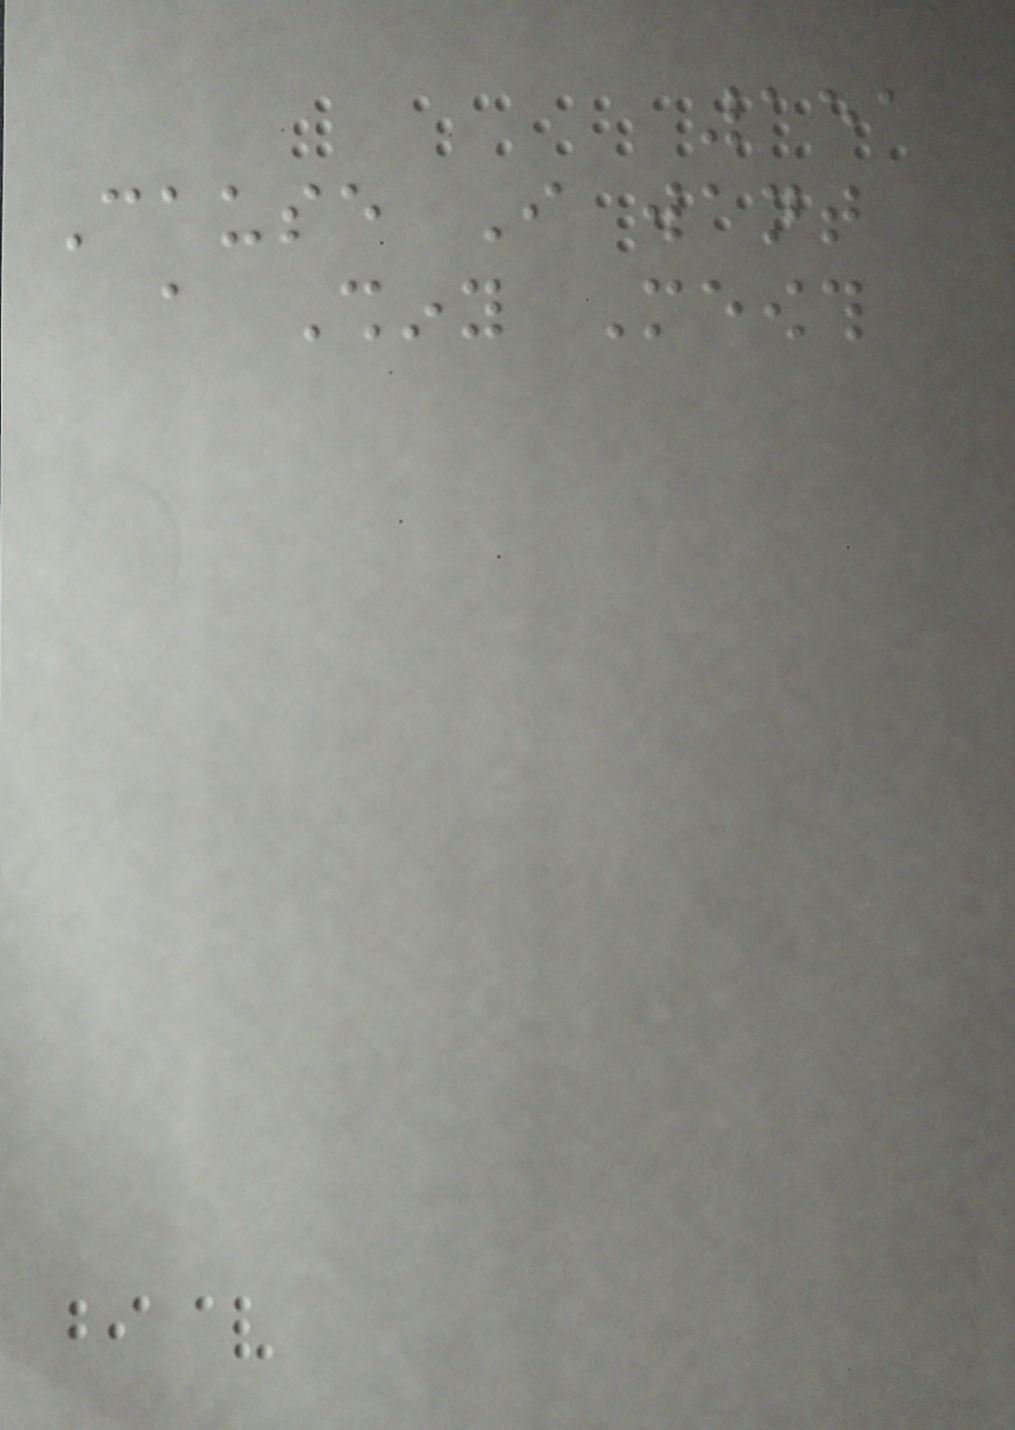151
Cause I want
a Shiny Meowth
